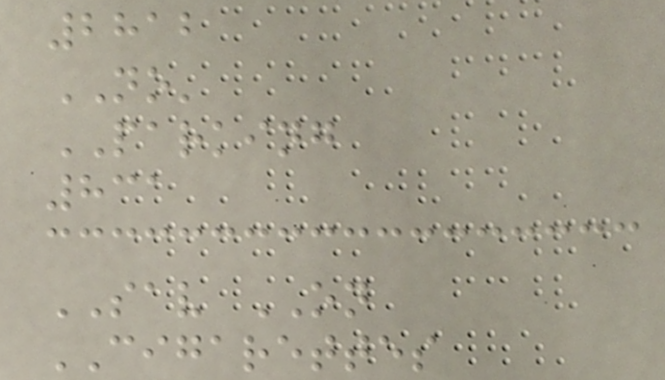2812
NO'
PARKING
831
SAV ON
CIGARETTES
